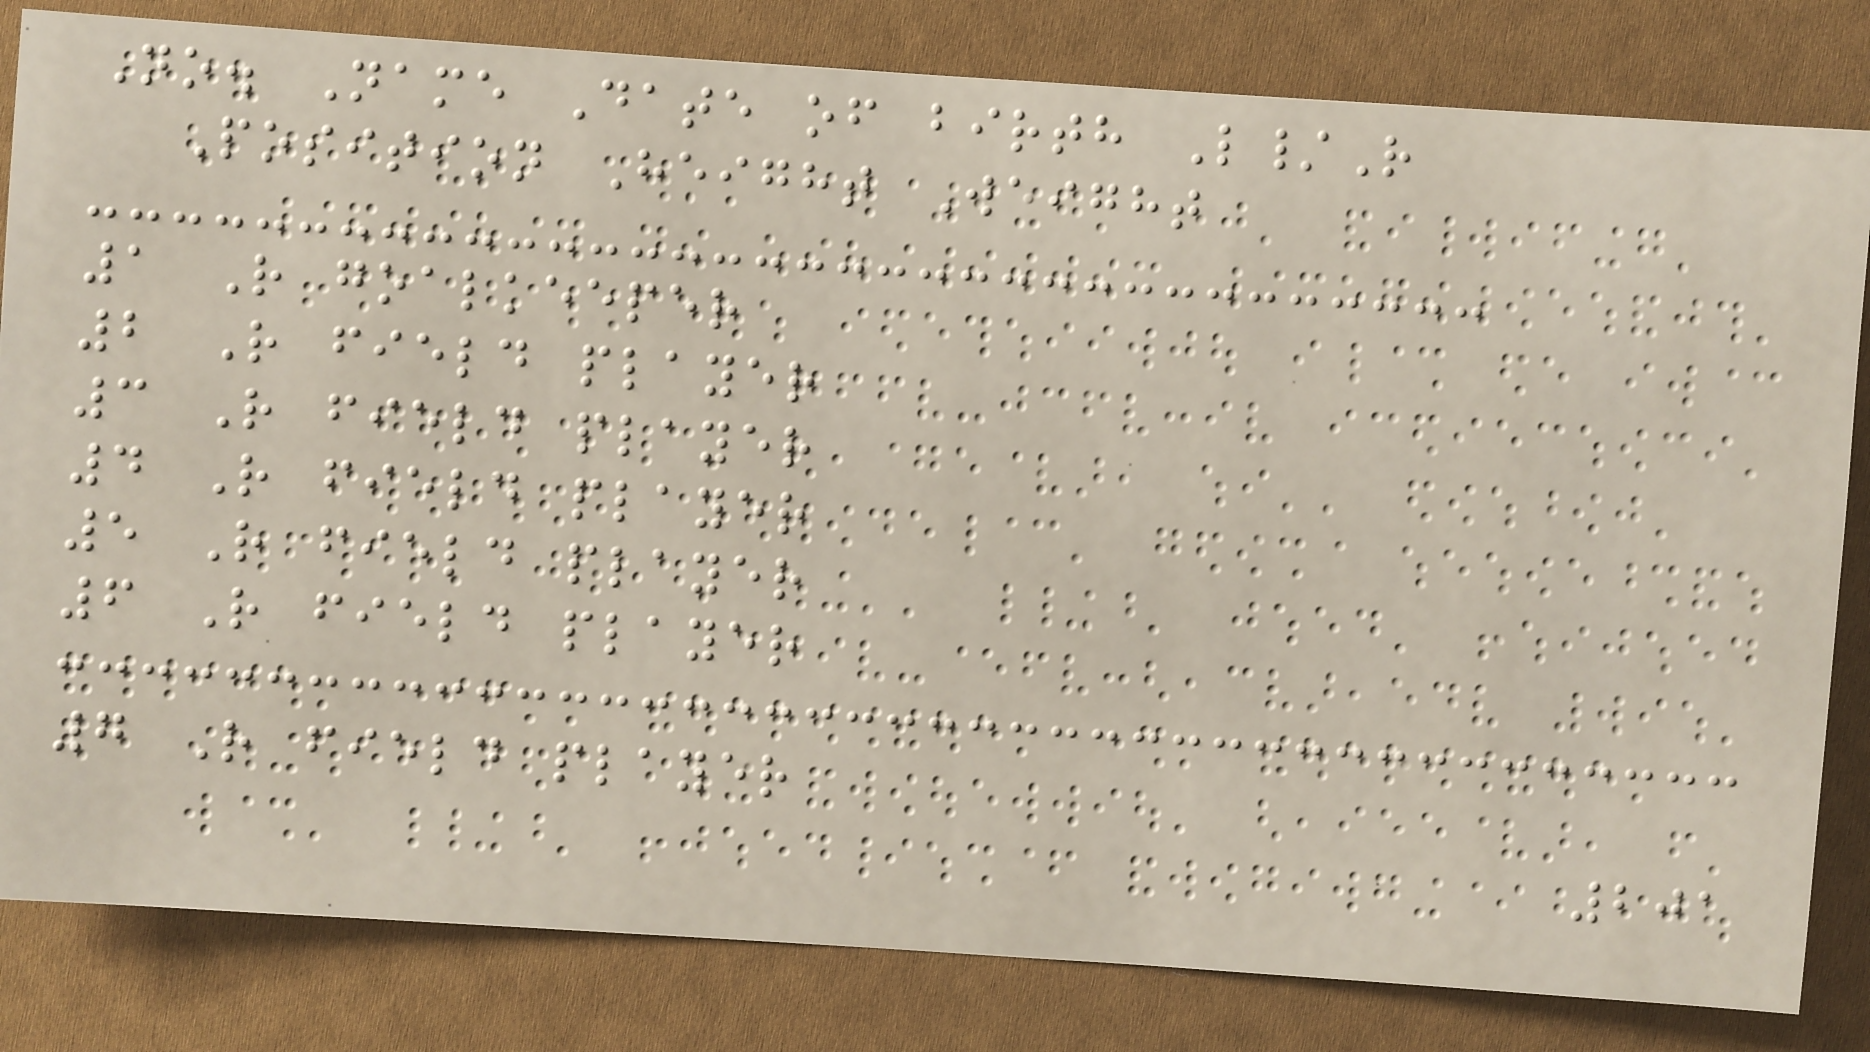No. Name Date of birth L/R
Position Height Weight
1 R goalkeeper
2 R field player
3 R field player
4 R field player
5 R field player
6 R field player
7 R field player
201
